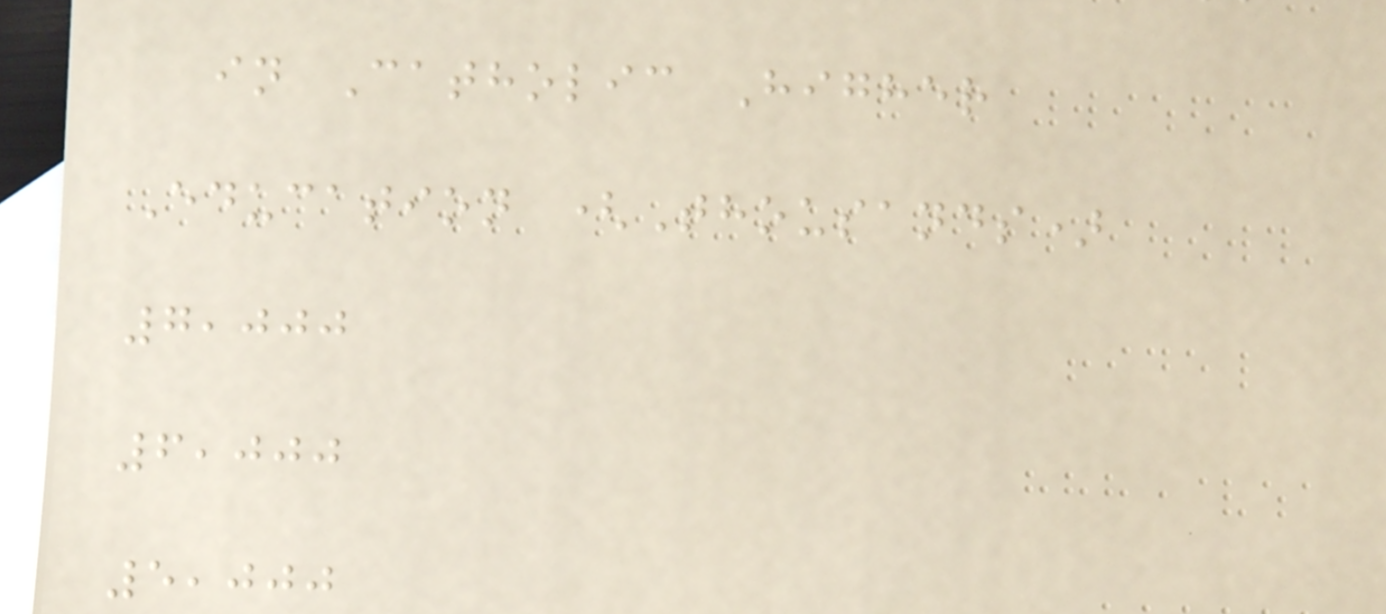in Catholic Higher
Education (Thousands)
7,000
6,000
5,000
